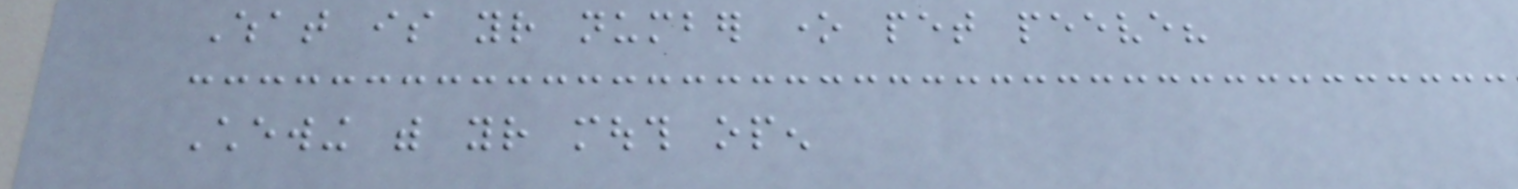What is your number one pet peeve?
Chewing with your mouth open
